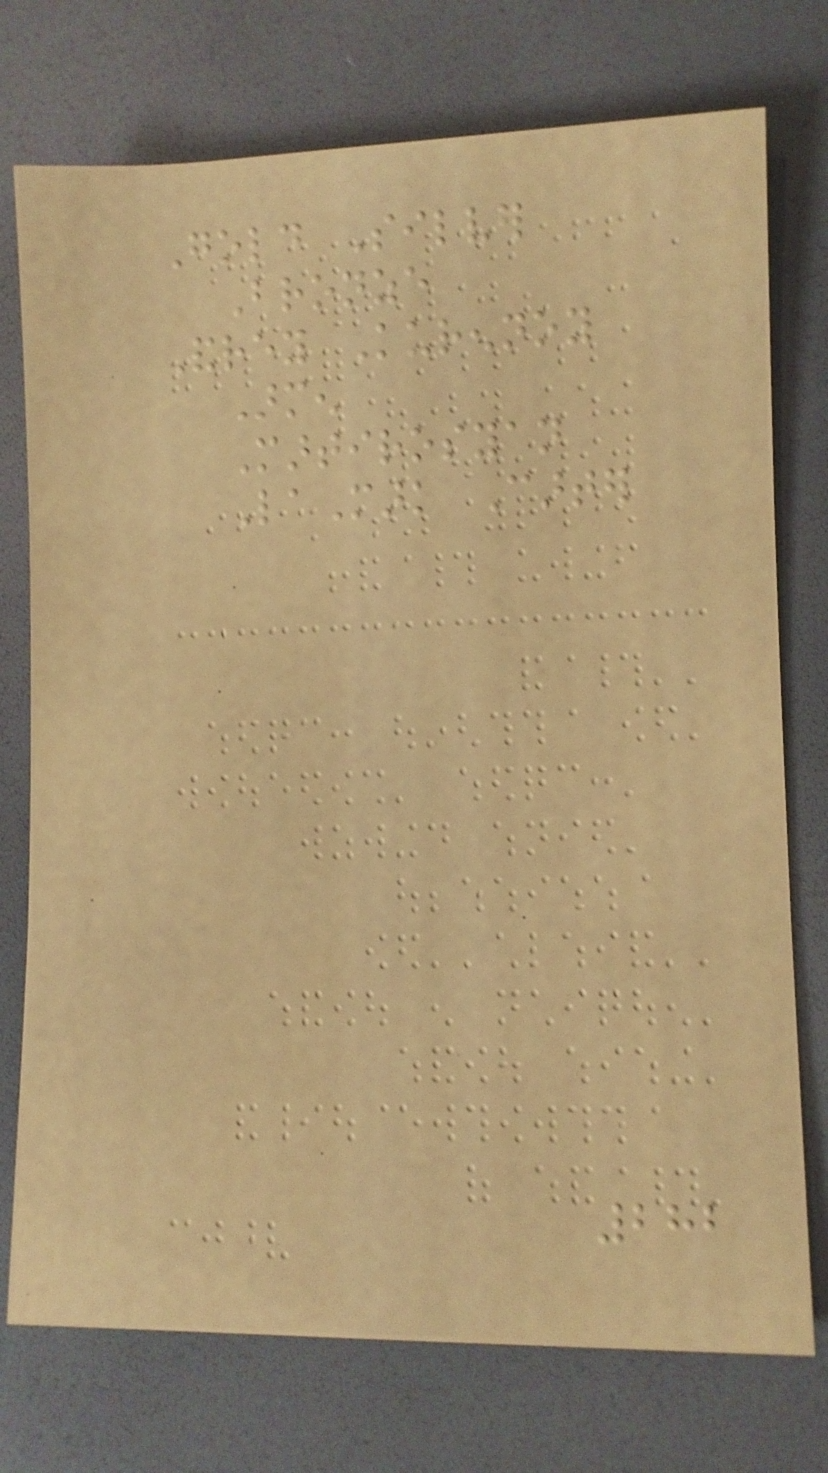Gold Silver
Bronze
Andrey Kurennoy
Armen
Martirosyan
LaMark Carter
282
